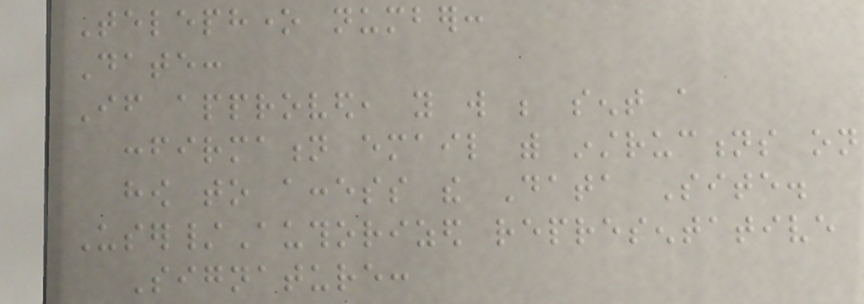Telephone number:
Date:
If approved, you will be sent a
confirmation email with instructions on
how to access the Data Site.
User/Authorized representative
Signature:
